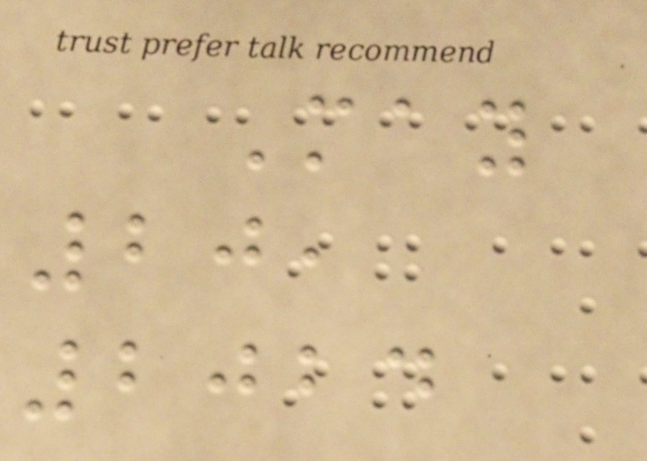May
20,
2024
